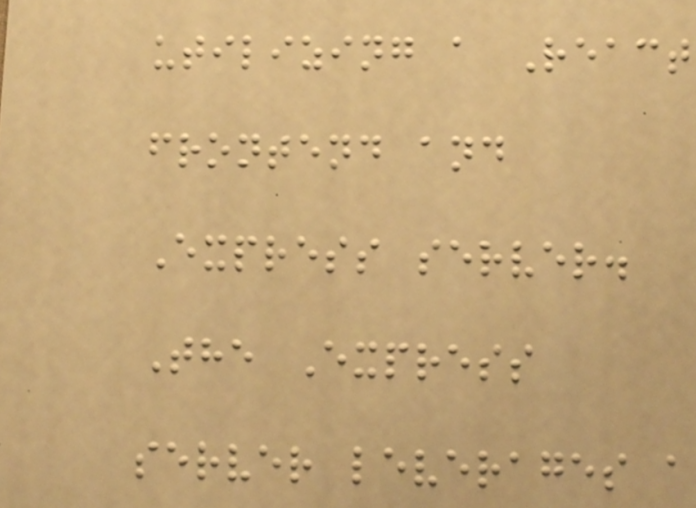utilizing a React
frontend and
Express server.
The Express
server leverages a
